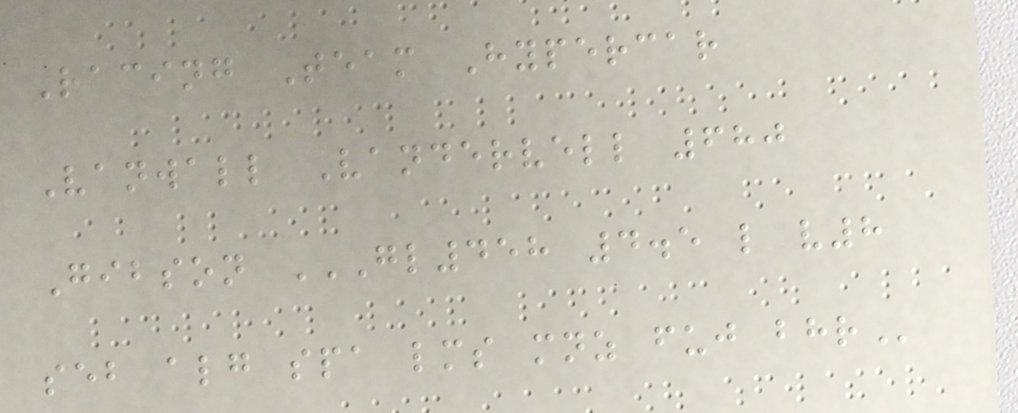Racing Team Hypercar
Vanwall Vandervell 680
Gibson GL458 4.5 L V8
SEB ALG SPA LMS MNZ FUJ BHR
